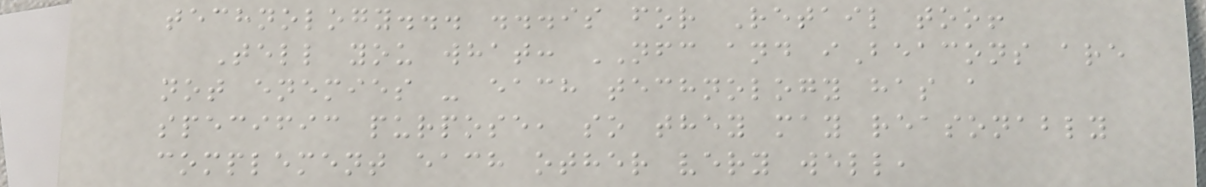technology... ...is for Retail too!
Tell you what: NFC and iBeacons are
not enemies - each technology has a
specific purpose, so they may reasonably
complement each other very well,
